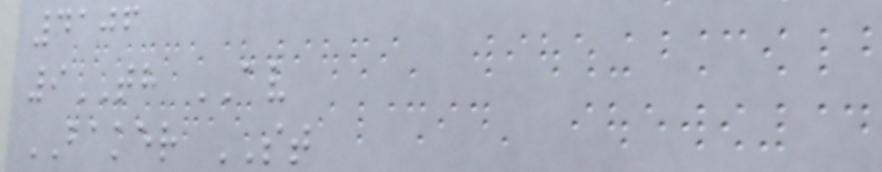4106
9TH AV
BAKER ST
